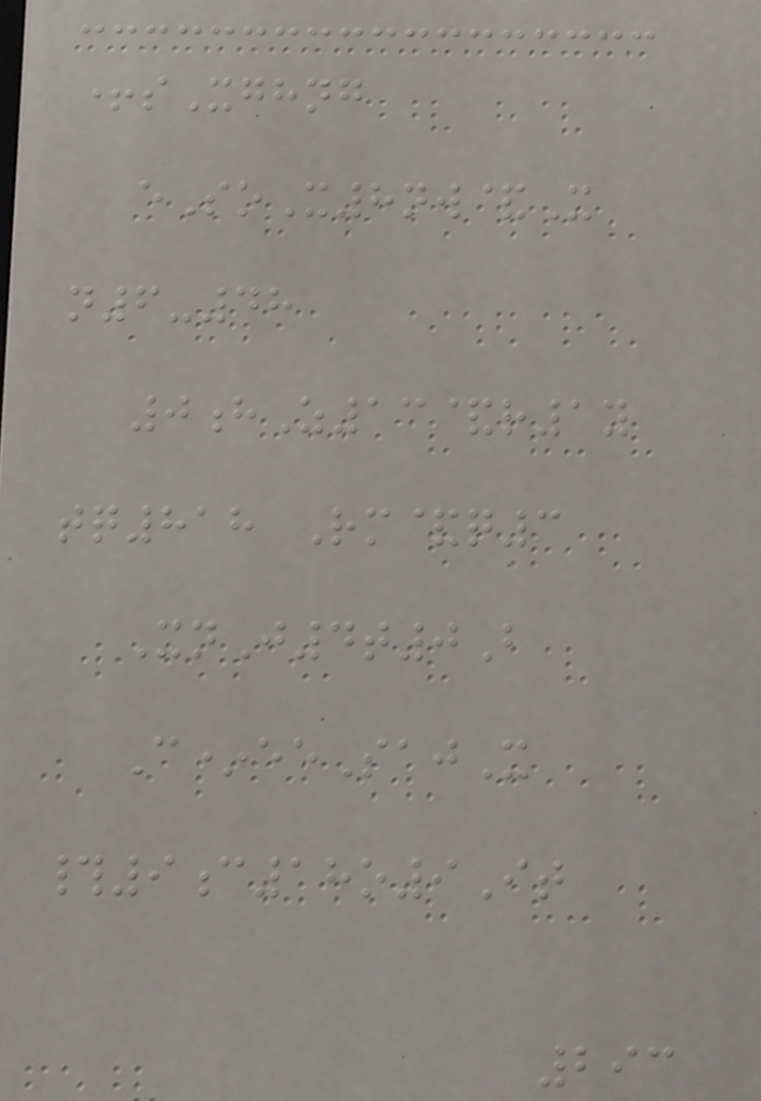+sXghng
eSoX8nw&X
n6-48
0hZ13&r1y
tq818 Rm&q3
XnJ4t0B
C*eeSajX
#9c18o9It
293
